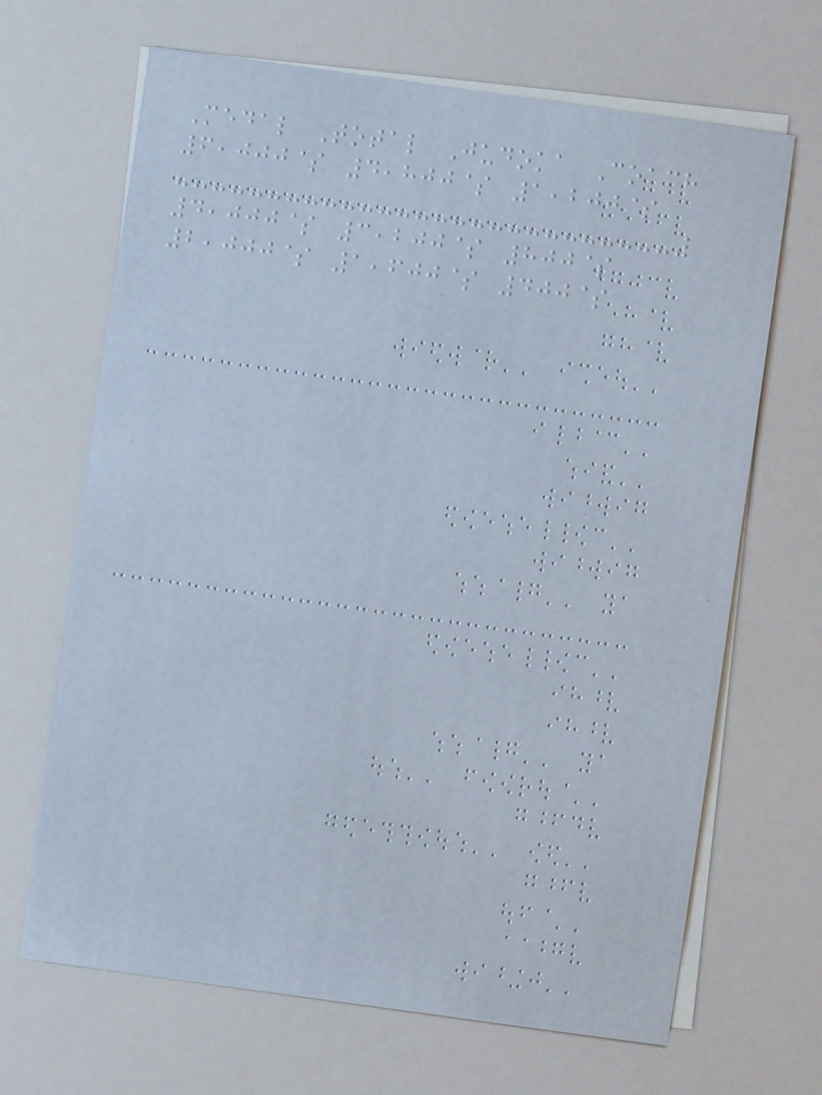Medal Total Judoka Coach
6,000$ 4,800$ 1,200$
4,000$ 3,200$ 800$
2,000$ 1,600$ 400$
